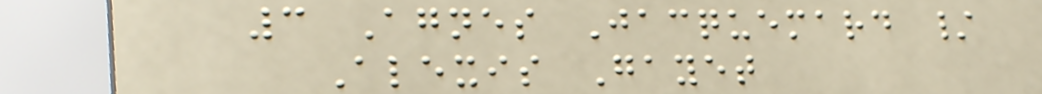3 Agnes Jacquemard /
Alexis Gayet
